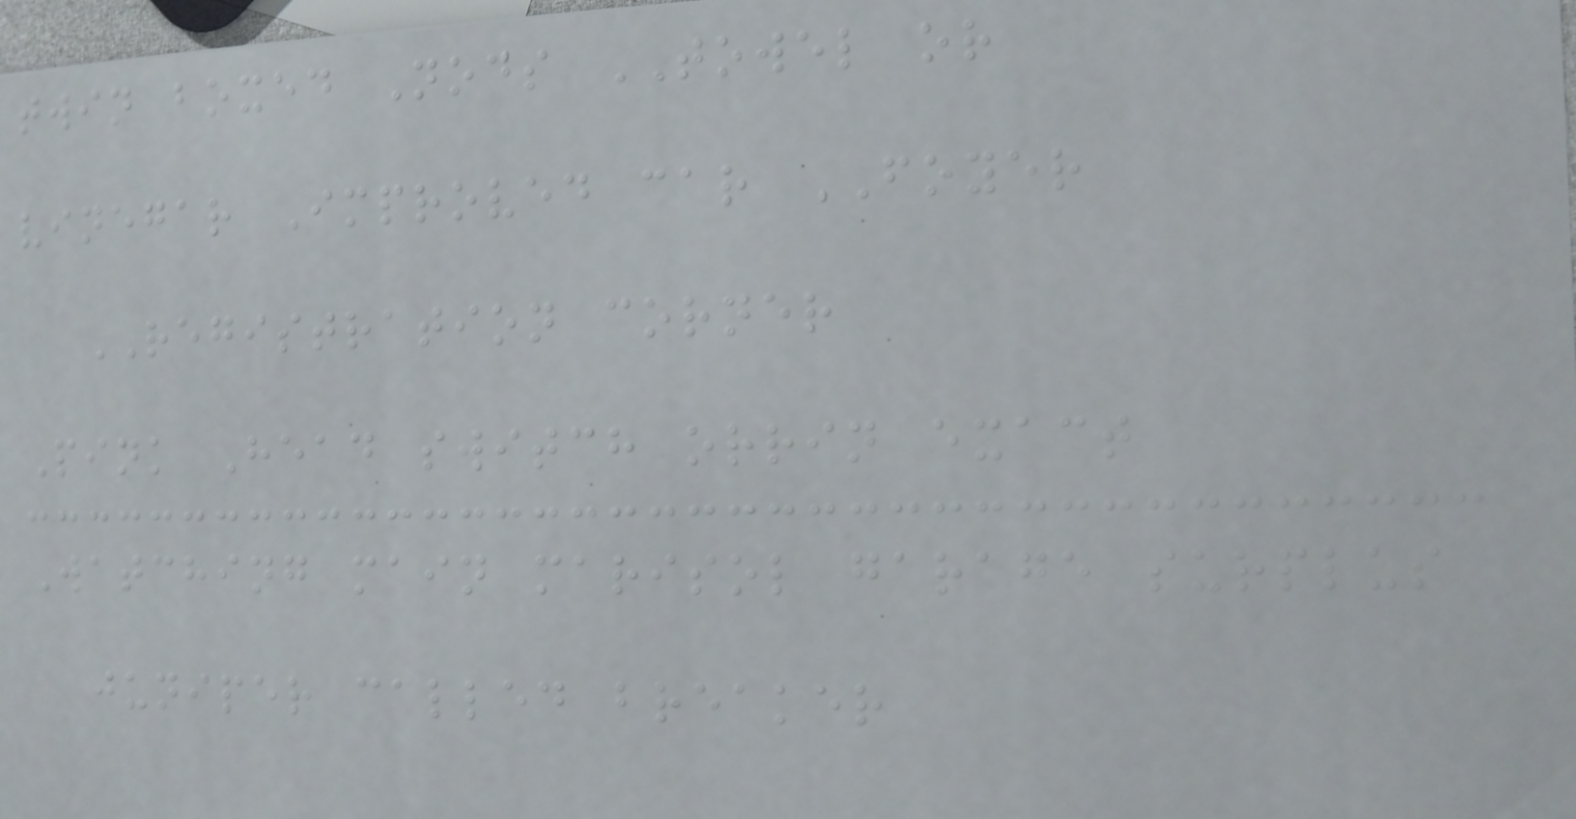twin boxed Nods TOWEL or
vinegar Improved car FOYER
REGISTRATION corner
Pink Head switch orrin exact
Watching main marisol garage surplus
juniper called breaker
